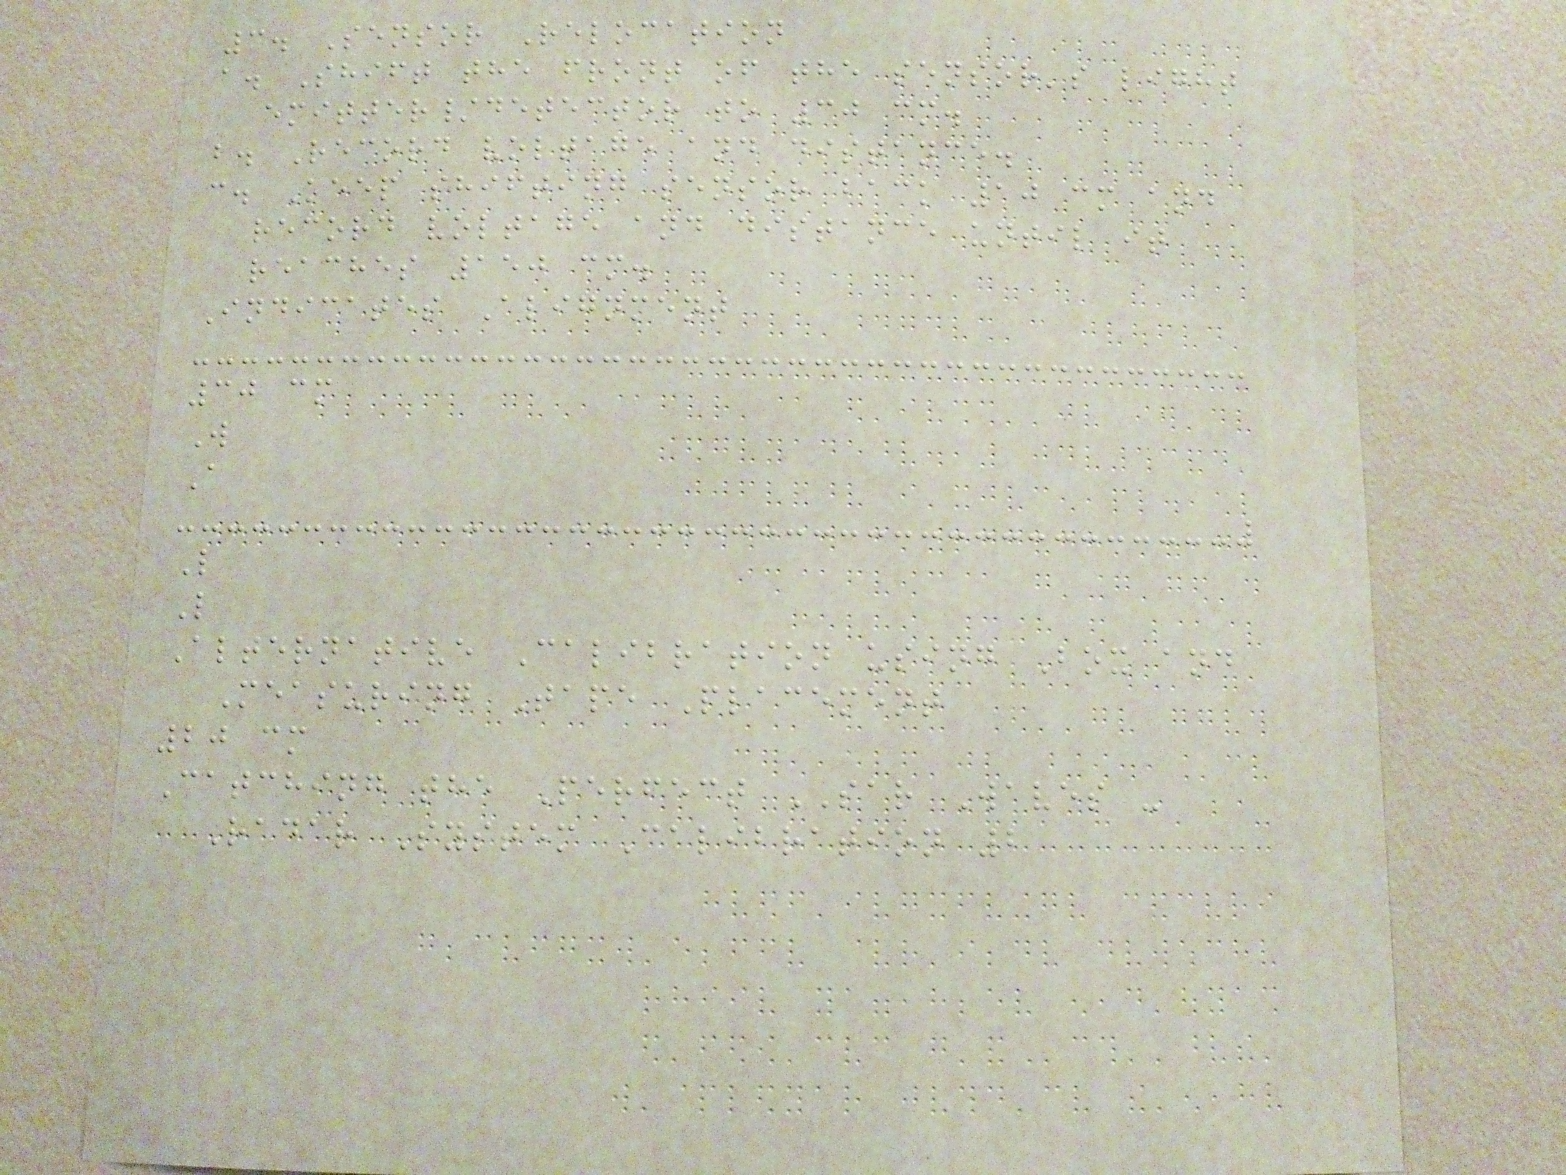3. Sensor Relocation
a. Shift the front of the sensor's light
emitter/detector to 30 cm.
b. Record voltage and distance.
c. Keep shifting sensor back 10 cm and
record voltage and distance until it
reaches 150 cm.
Indicates Alignment
30 cm
W
A
L
L
Alternative Calibration using Box and
Measuring Tape Placement
20 cm
Catching the Perfect SAR Waves -
Radar System Calibration 2
